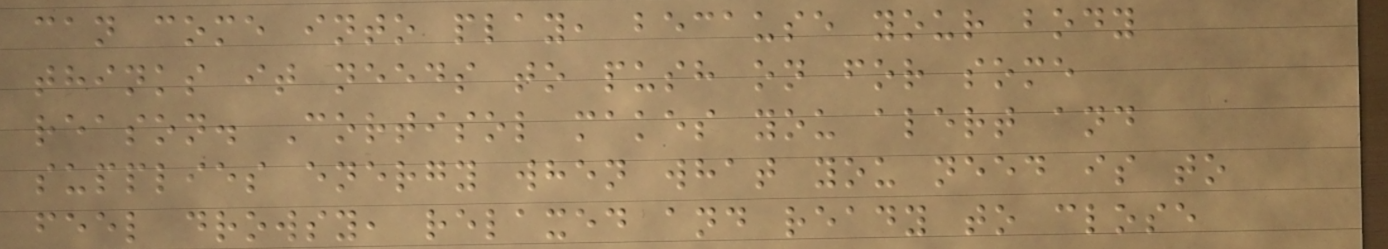can come into play, because your body
thinks it needs to push on for some
reason. Cortisol makes you alert and
supplies energy when what you need is to
feel drowsy, relaxed and ready to close
